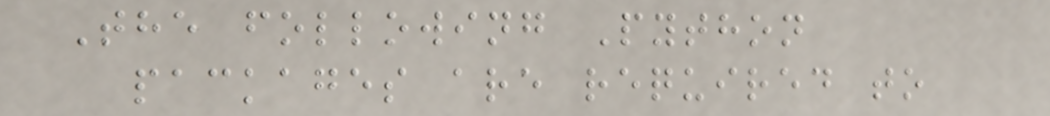The following Python
packages are required to
